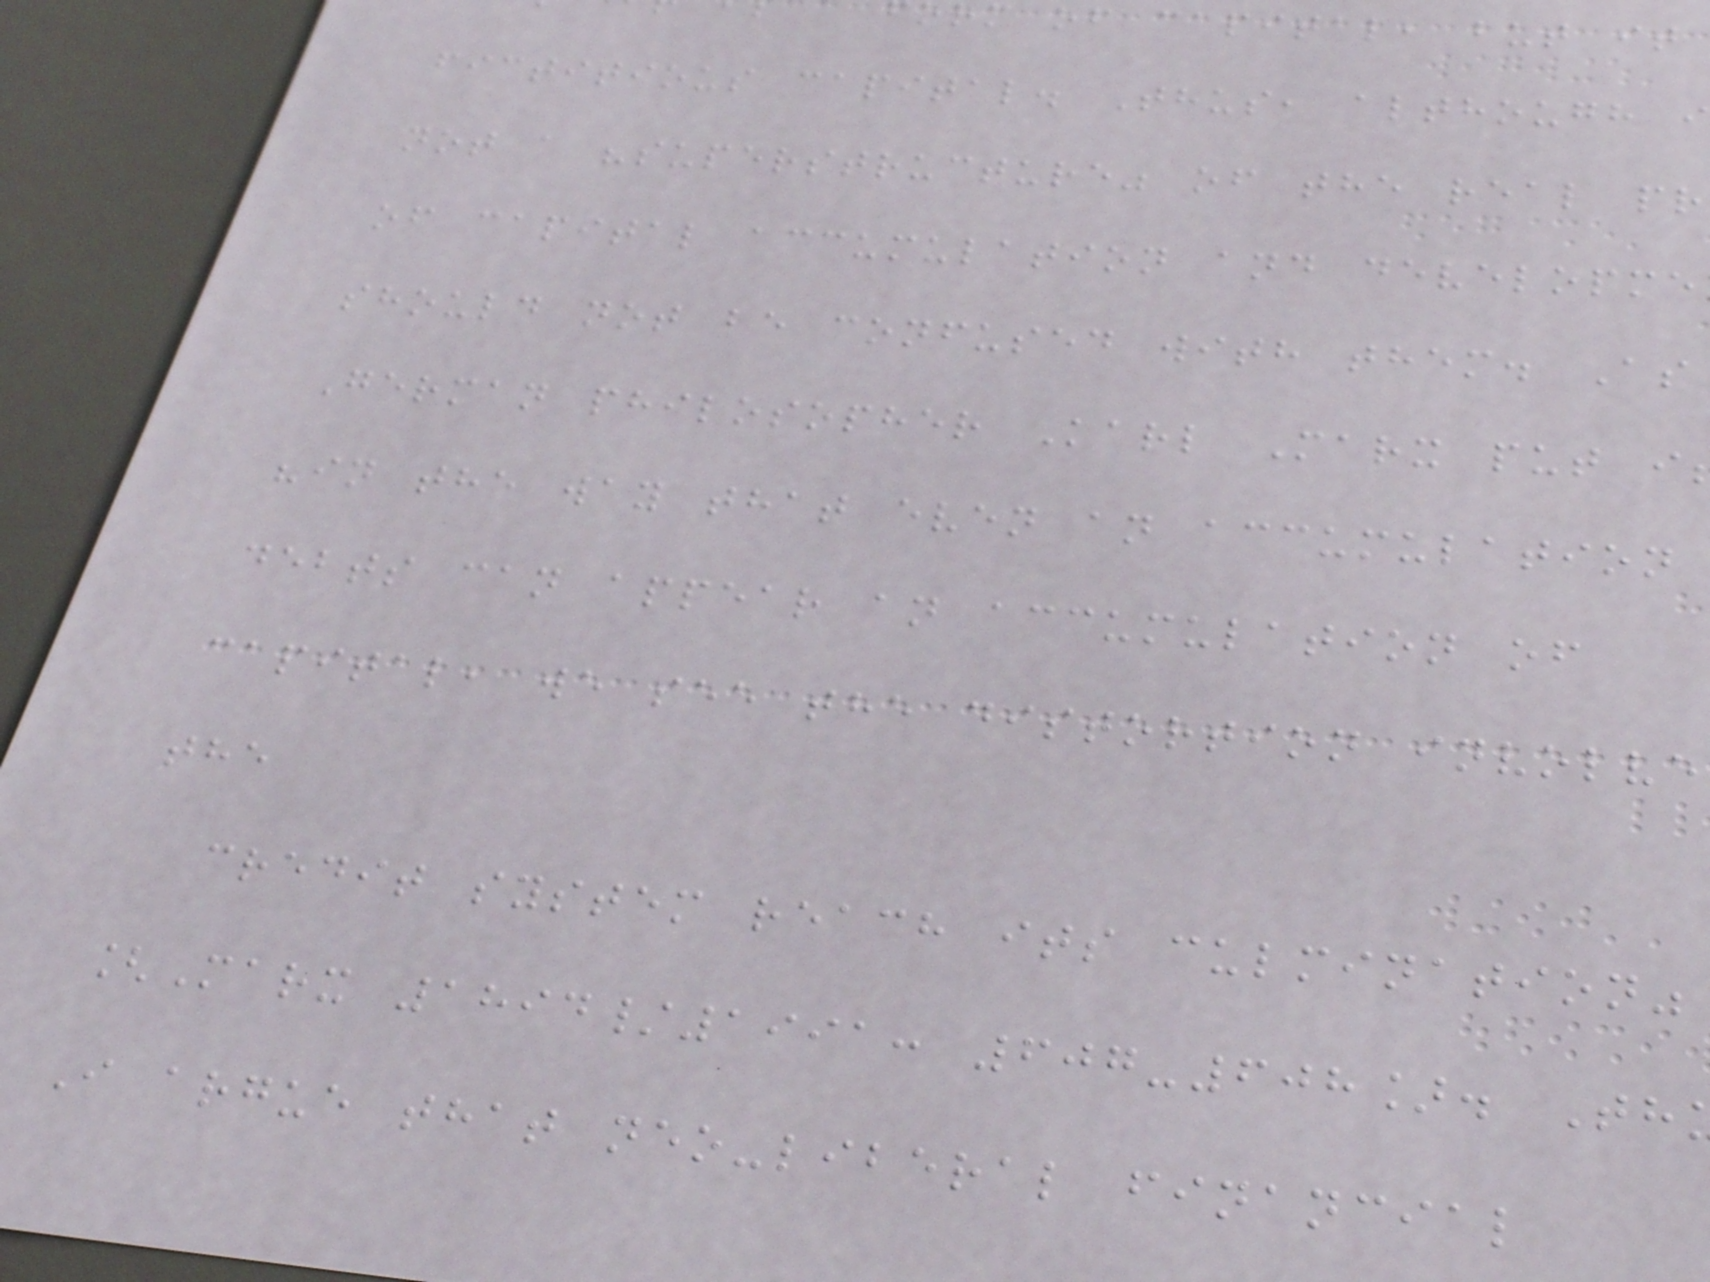rm of capital, but it
fictitious capital. Thus, although i
not a "superstructure" of the real pr
of capital accumulation and developme
should not be confused with them. As
German philosopher Karl Marx put i
"in the way that even an accumulation
debts can appear an accumulation of
capital, we see the distortion involve
the
credit system reach its culmination"
[Marx 1894/1991: 607-608]. Th
I argue that neo-liberal financial
